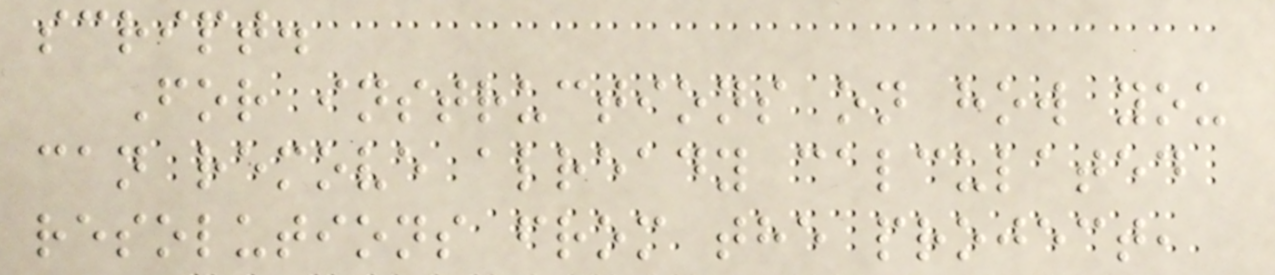script.
For instructions on how you
can remove already calculated
resolutions from the project,
